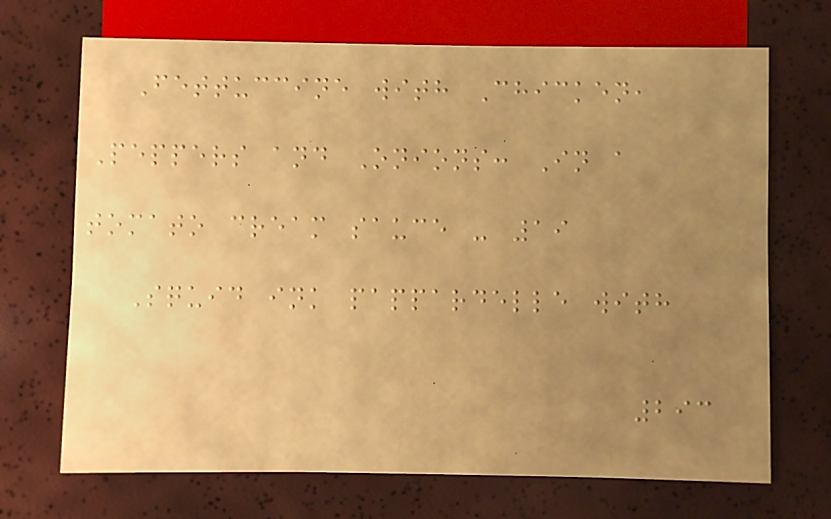Fettuccine with Chicken,
Peppers and Onions: In a
tomato cream sauce - 19
Squid ink pappardelle with
293
